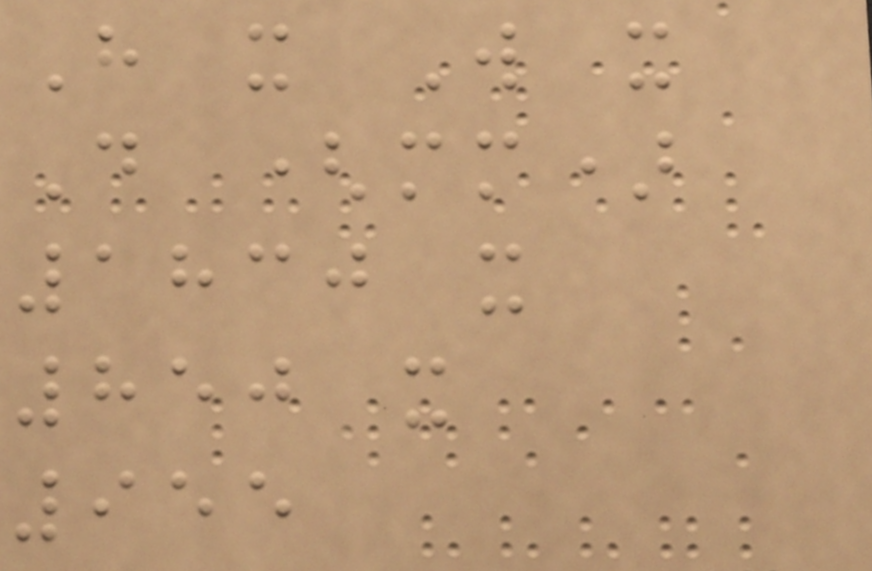H x W x
D (mm)
1830 x
850 x
955
